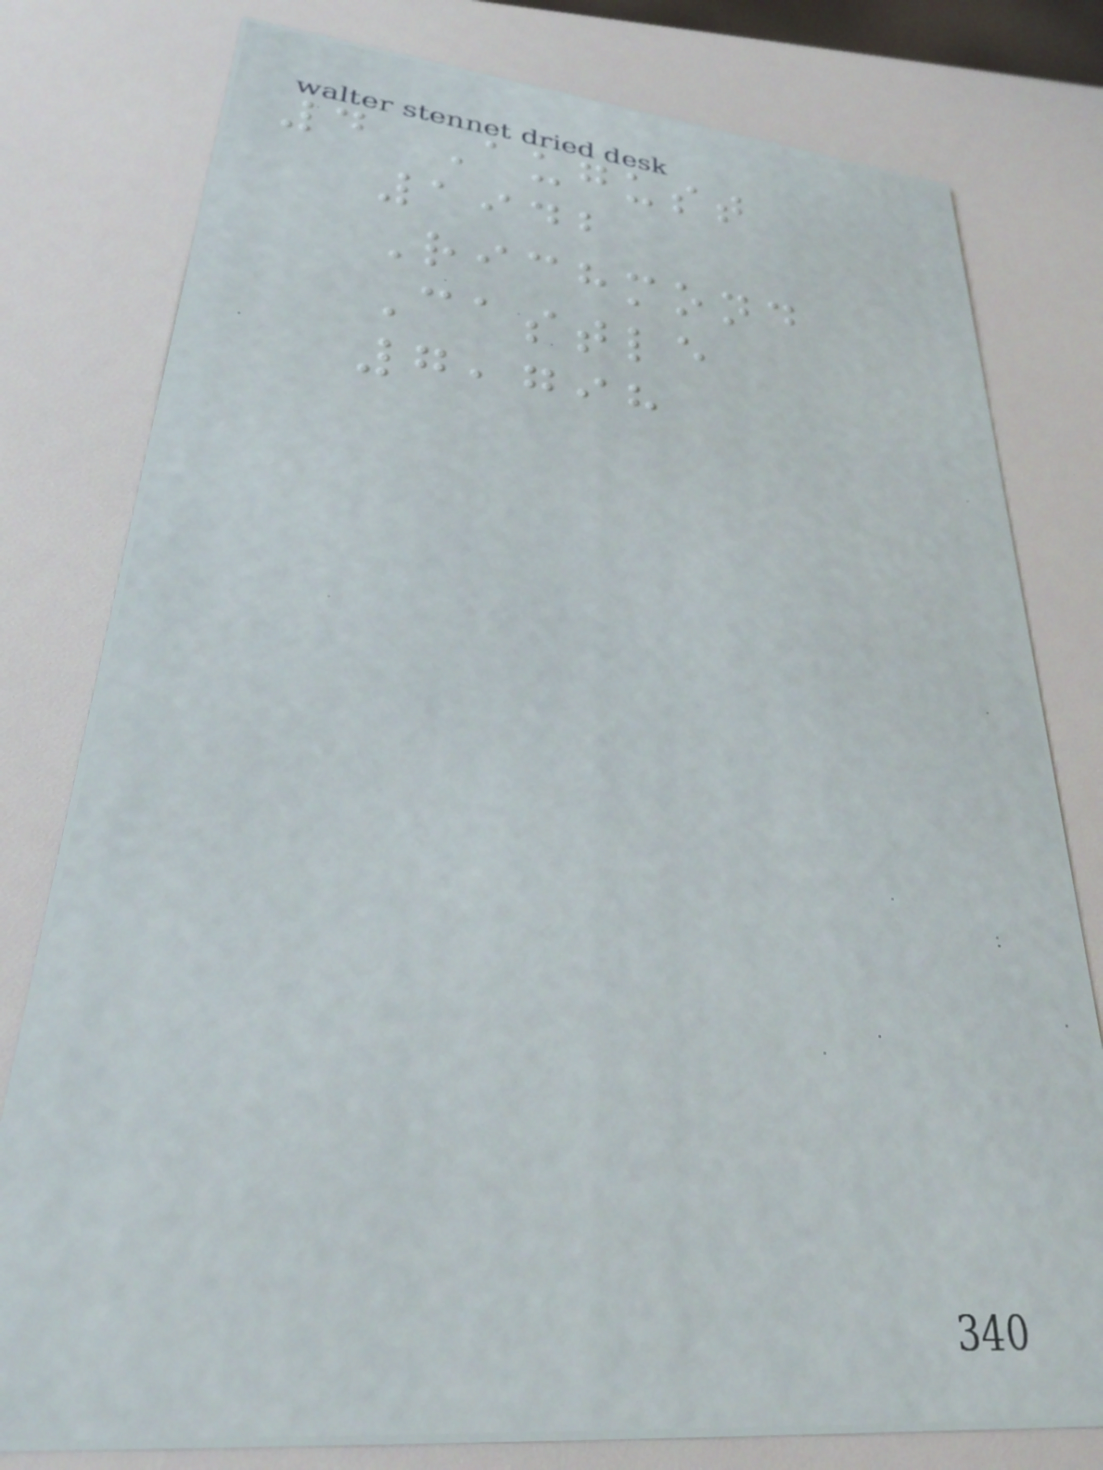4 August
1942
Richmond
Castle
7,798
